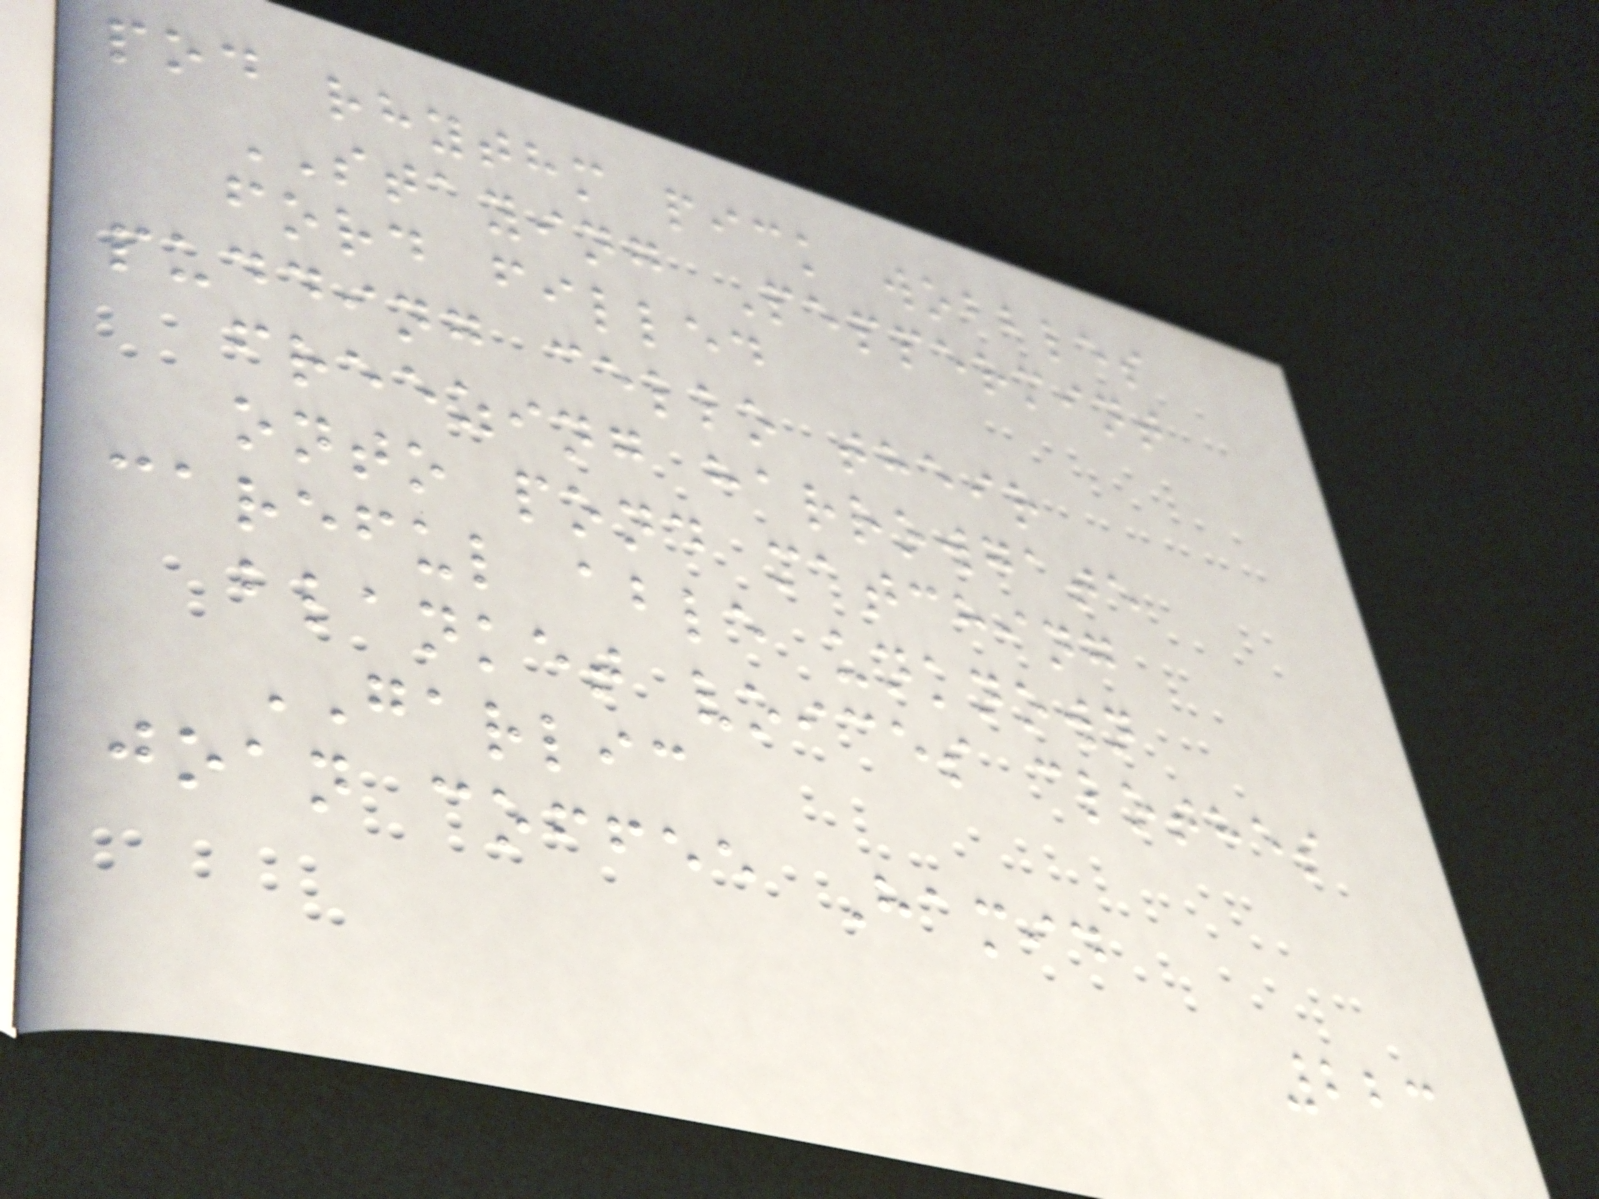pod rhythm pick wobbles
STAYING Peppermint
ford filled
pudding cello their
freezing harrowgate
onto pond matching
careful able unknown
blanket voices clothes
GARLIC
joan coffee Hamid
223
